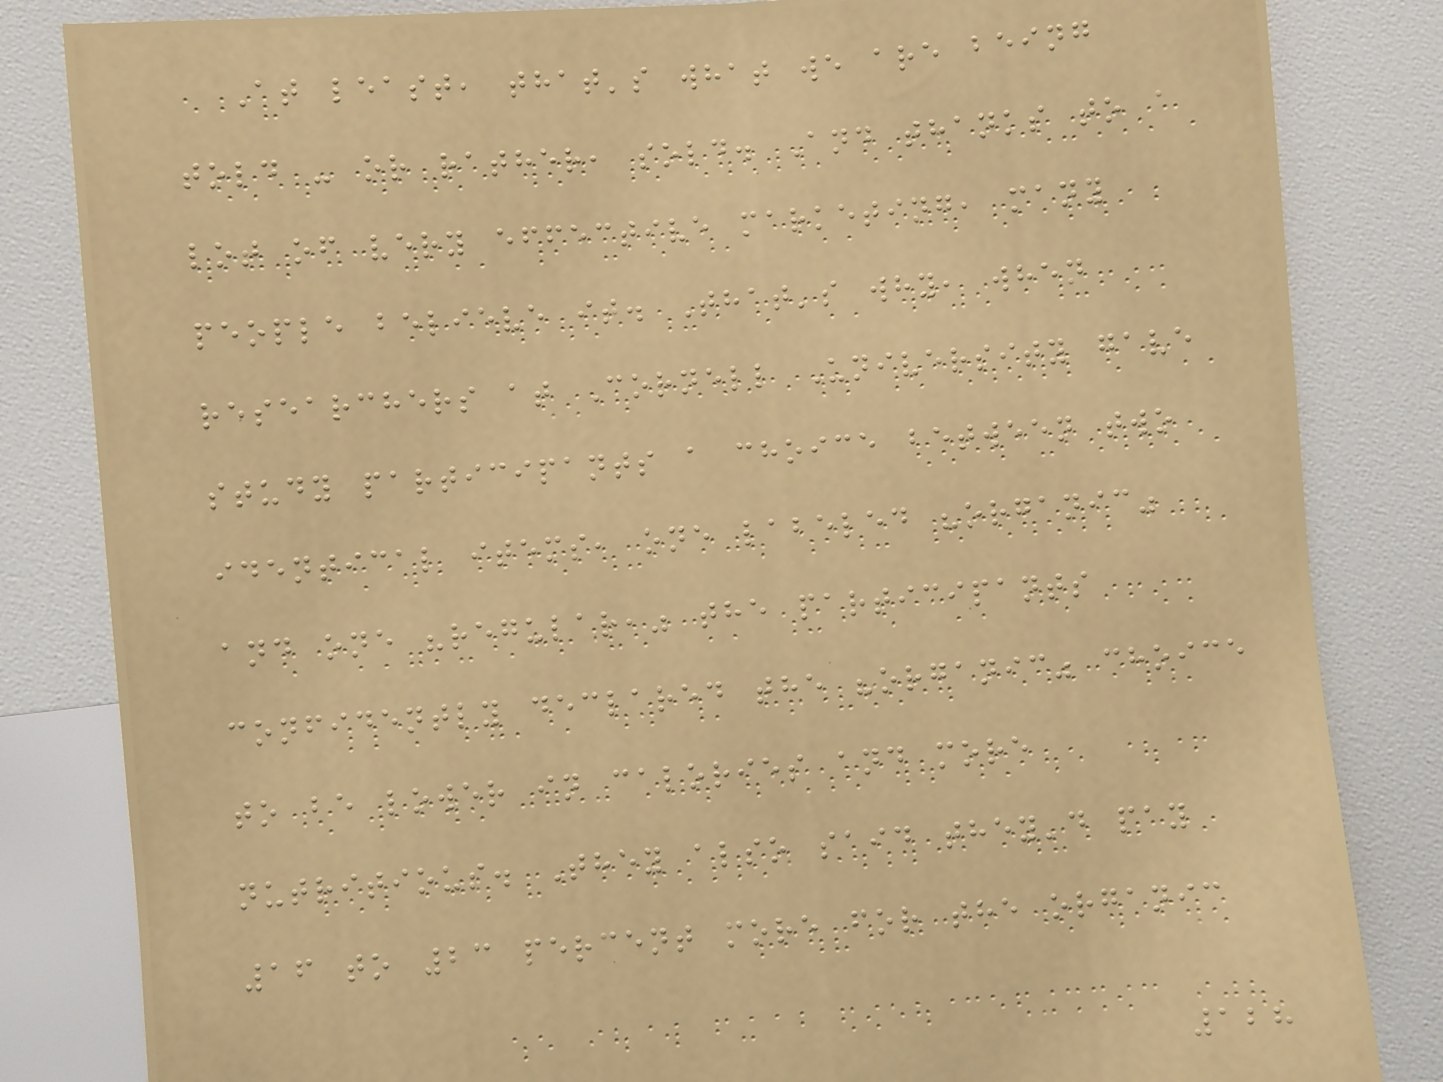At least, that's what we are being
told - or rather, sold. And thanks to a
lot of very effective marketing, many
people believe it. That's why, when
researchers at Cornell University gave
study participants a choice between two
identical items, one labeled "organic"
and one "regular," the participants
confidently declared the "organic" choice
to be lower in calories and more
nutritious. They also said they'd pay
16 to 23 percent more for the organic
128
